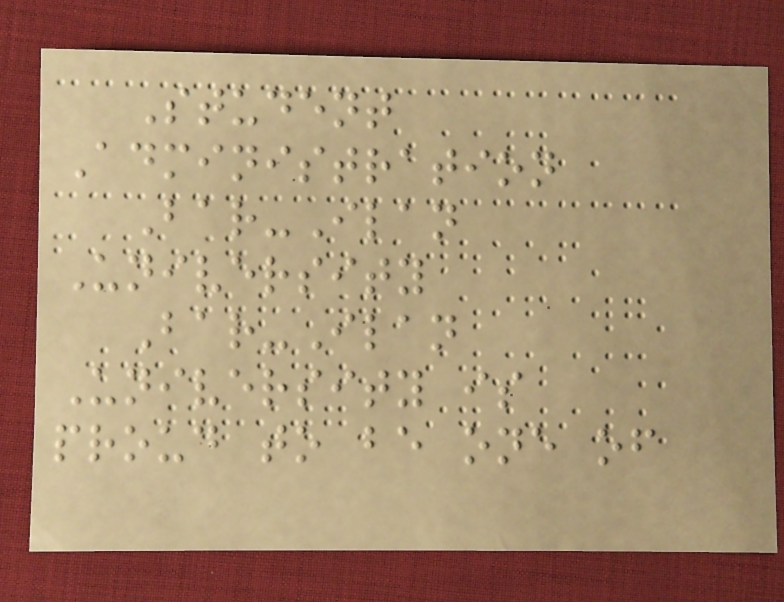Student
Administration
Bar-Ilan
University
Bar-Ilan
University is
proud to be one of
